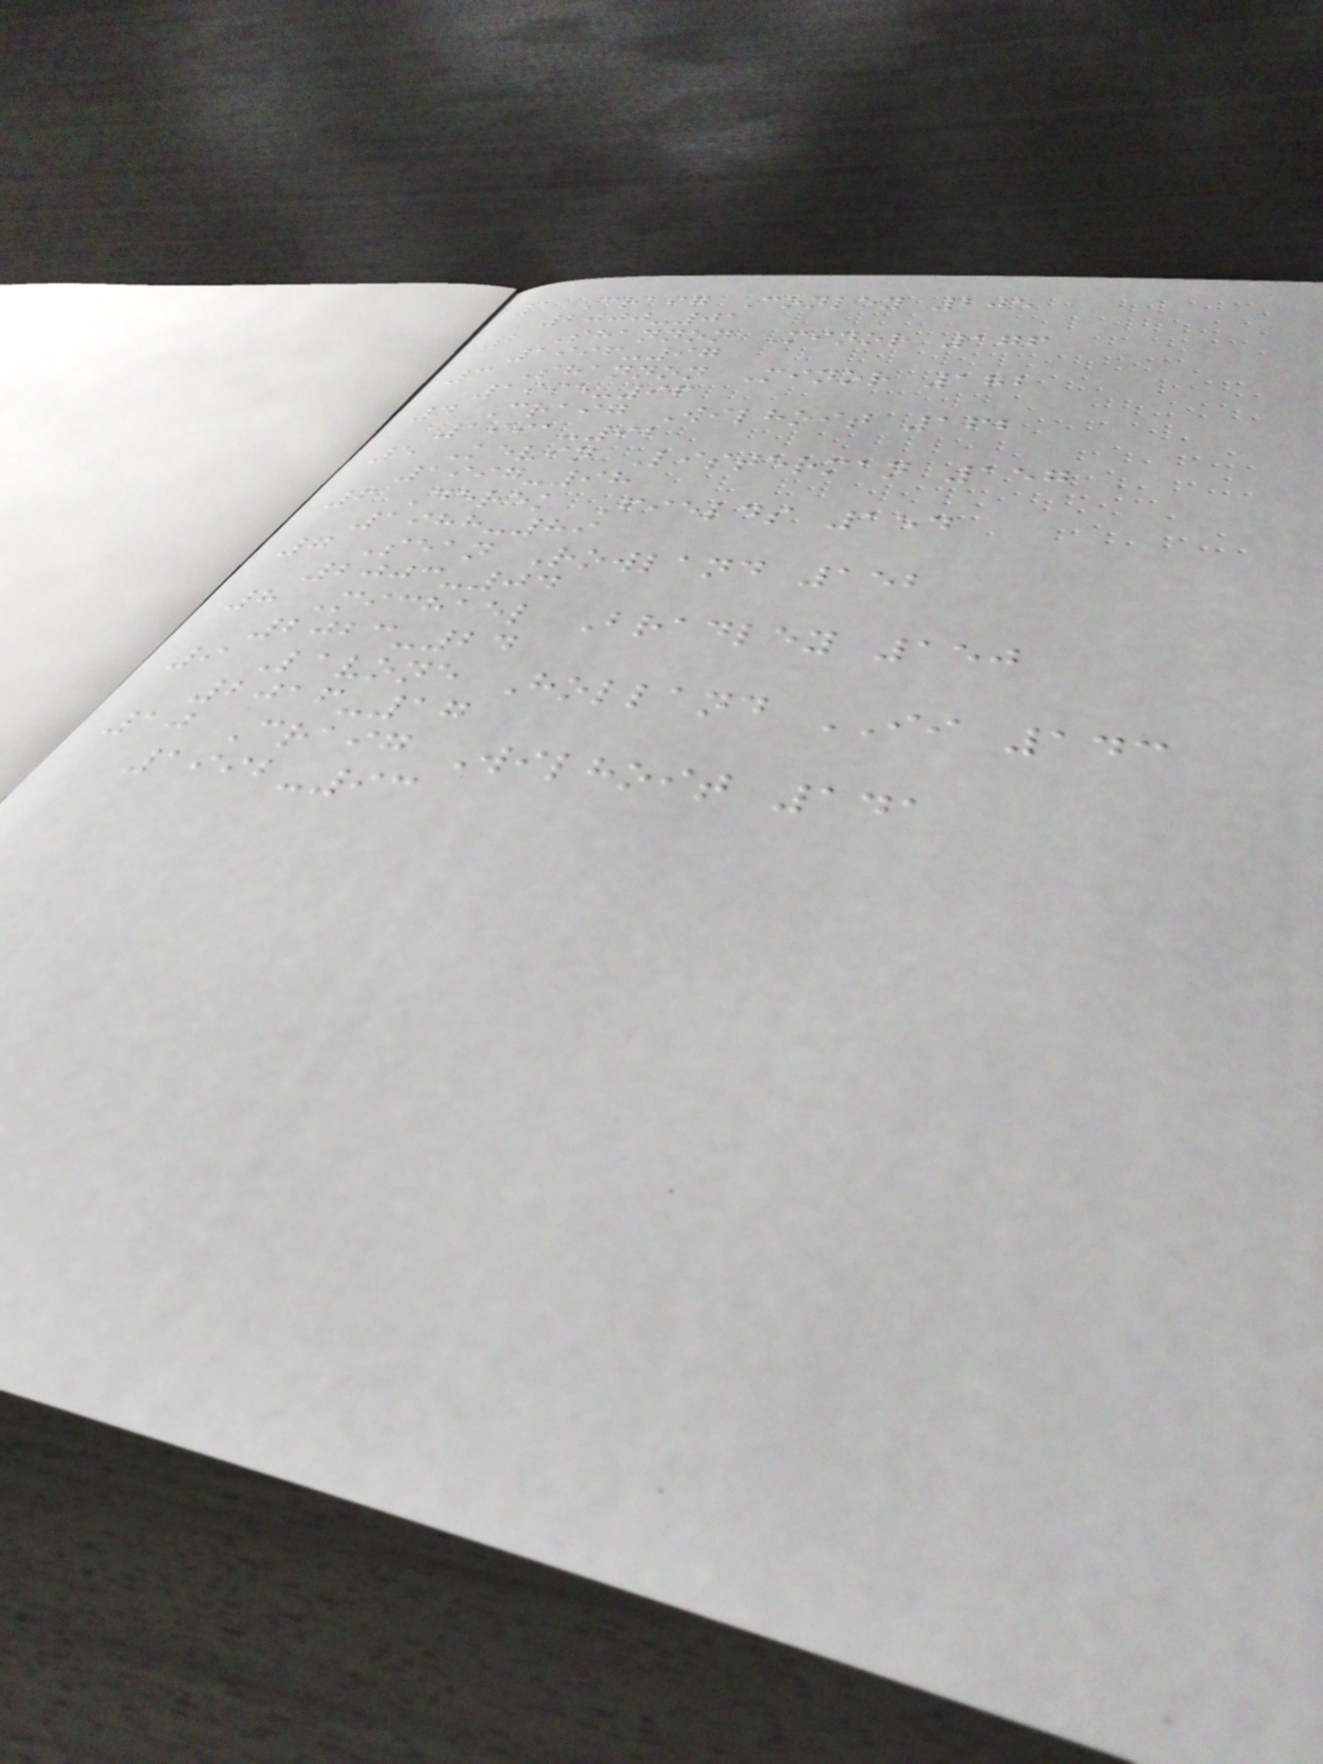1 Craig Conley 205
2000-01
2 Shannon Minor 176
1996-97
3 Shannon Minor 172
1995-96
4 Craig Wilhoit 162
1991-92
5 Kevin Listerman 157
1997-98
6 Derek Fields 154
1988-89
7 Sean Rowland 152
2003-04
8 Michael Bradley 150
2023-24
9 Lavone Holland II 143
2016-17
10 Craig Wilhoit 141
1992-93
